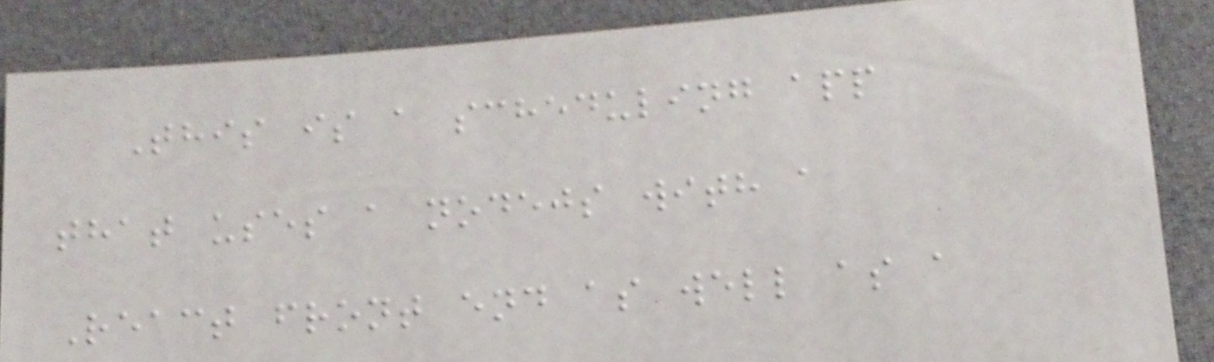This is a scheduling app
that uses a nodejs with a
React front end as well as a
